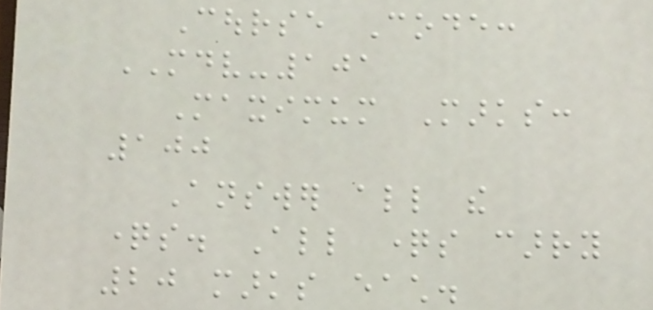Course Code:
MDV-101
Maximum Marks:
100
Answer all the
questions. All questions carry
20 marks each.
